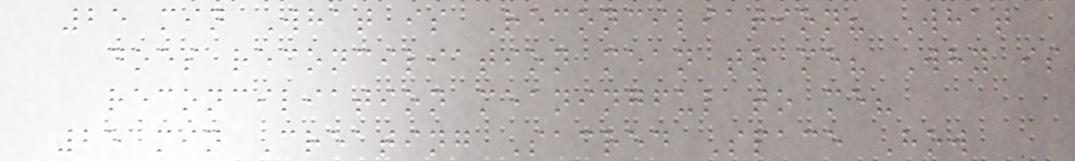25 min What is Reconciliation? What
does reconciliation mean to me? Why is
reconciliation meaningful to me?
25 min Creating Sacred Space How
